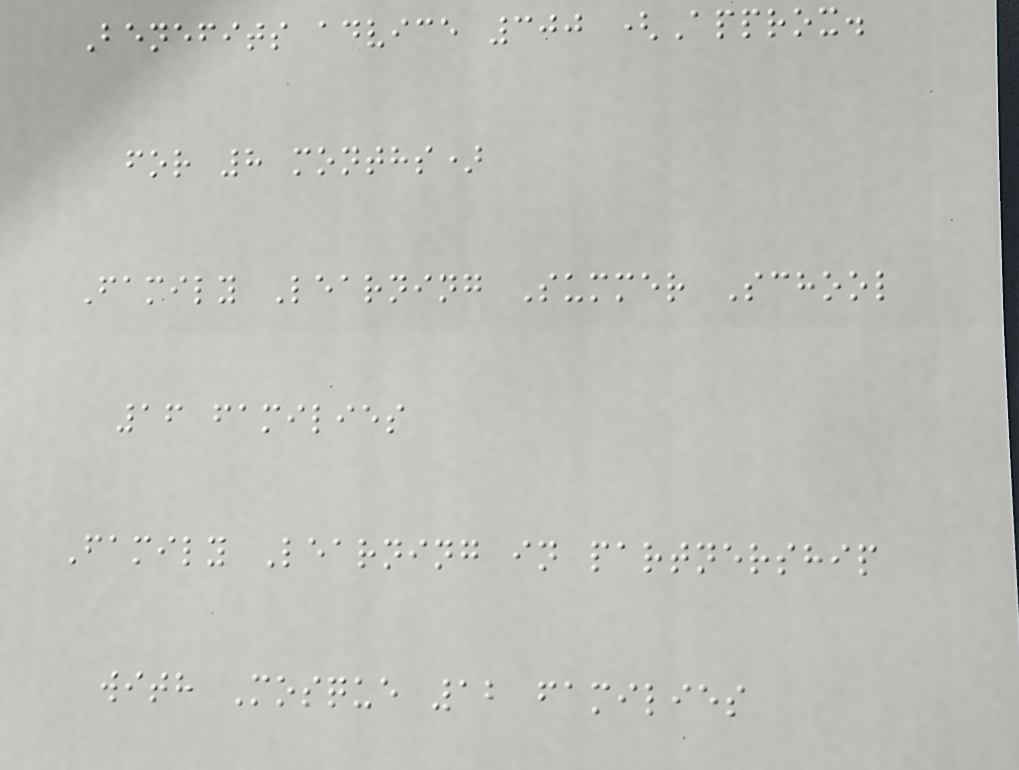Benefits advice 300 (Approx.
for 8 months)
Family Learning Summer School
16 families
Family Learning in partnership
with Mosque 12 families
